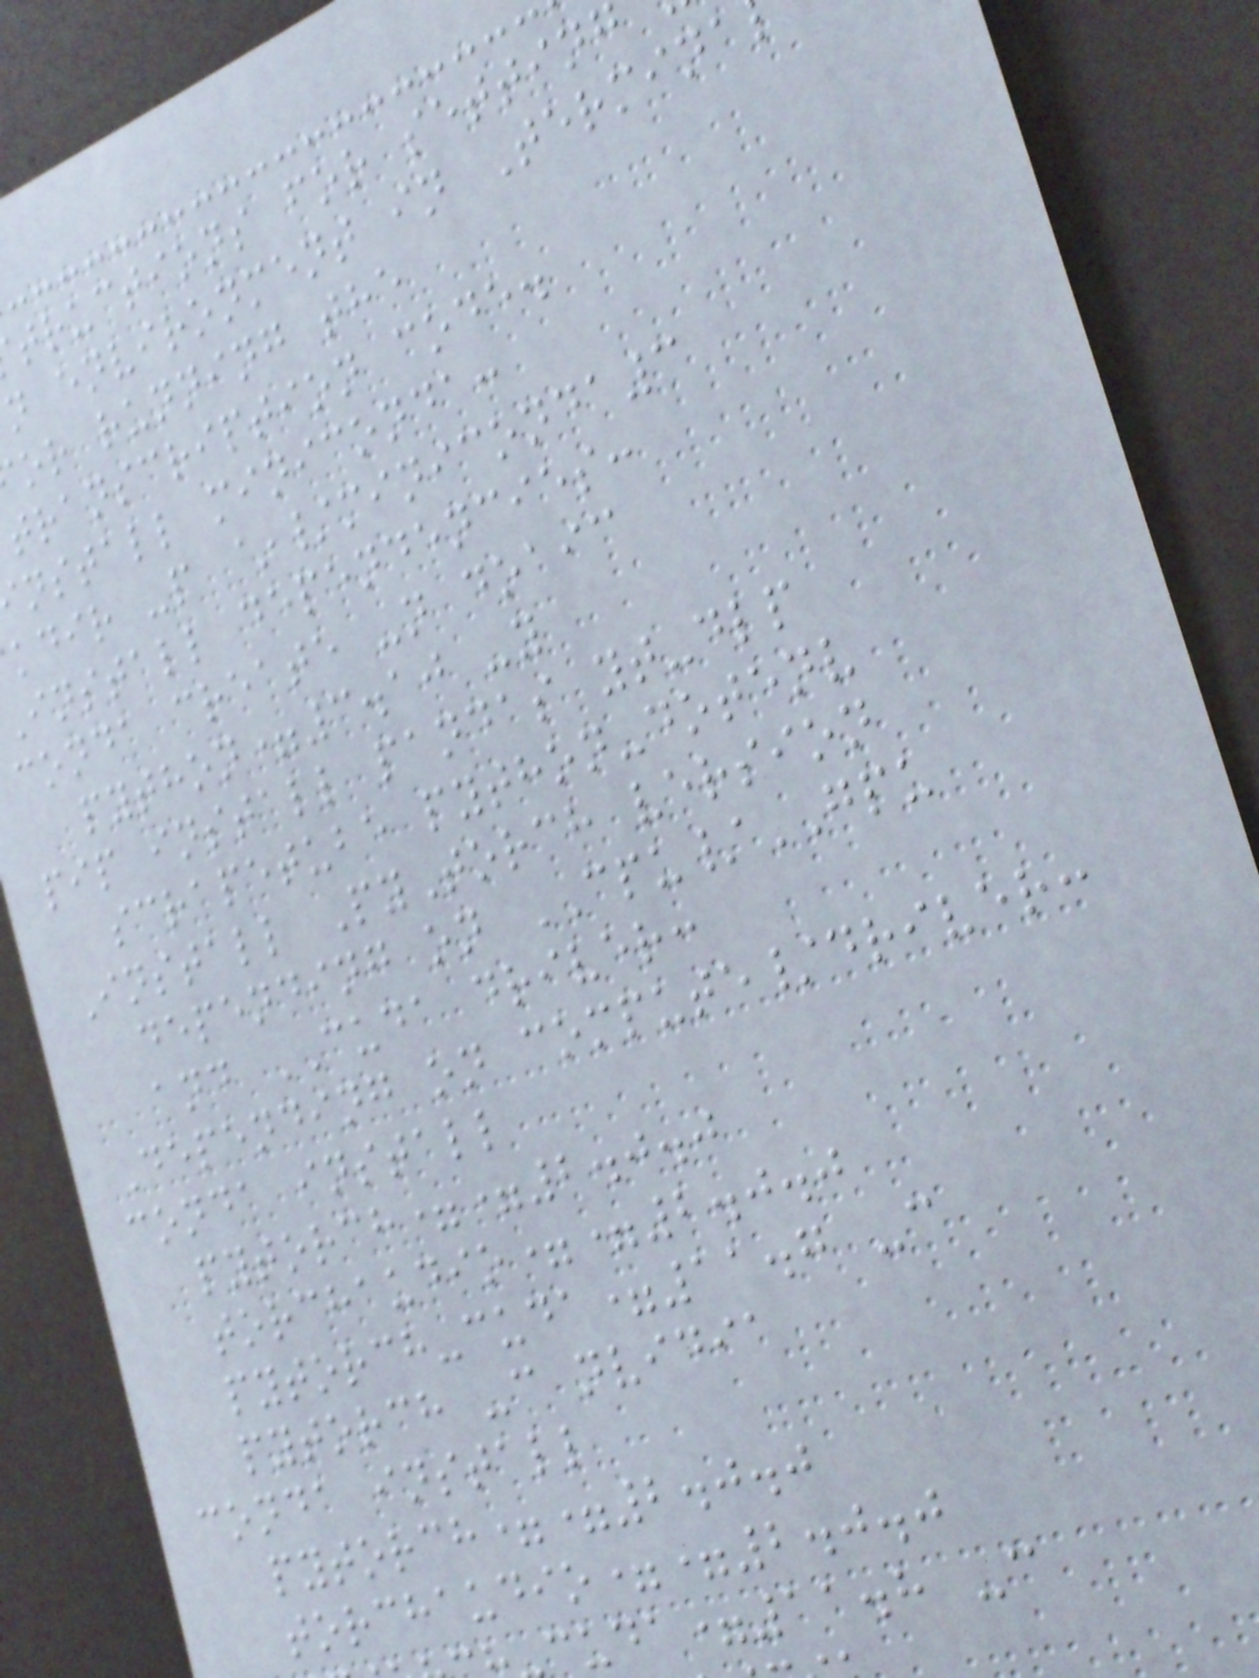tructions for setting
n environment in Termina
or running the
transcription code.
nstall miniconda:
kdir -p ~/miniconda3
install dependencies:
conda create -n doaic
python=3.10 -y
pip install pandas yt-dlp
scrapetube python-dotenv
Install PyTorch version
depending on CPU/GPU
and CUDA driver:
Depending on compute/driver:
conda install
pytorch==2.0.0
torchaudio==2.0.0
pytorch-cuda=11.7 -c
pytorch -c nvidia
conda install
pytorch==2.0.0
torchaudio==2.0.0
cuda=11.8 -c
